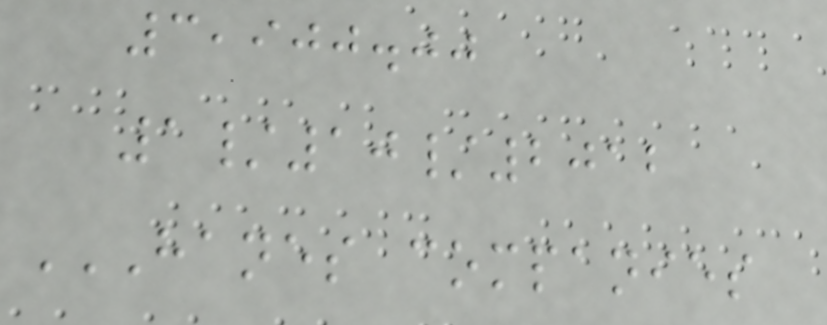3,900.00
1/10/2012
HANES COMPANIES
